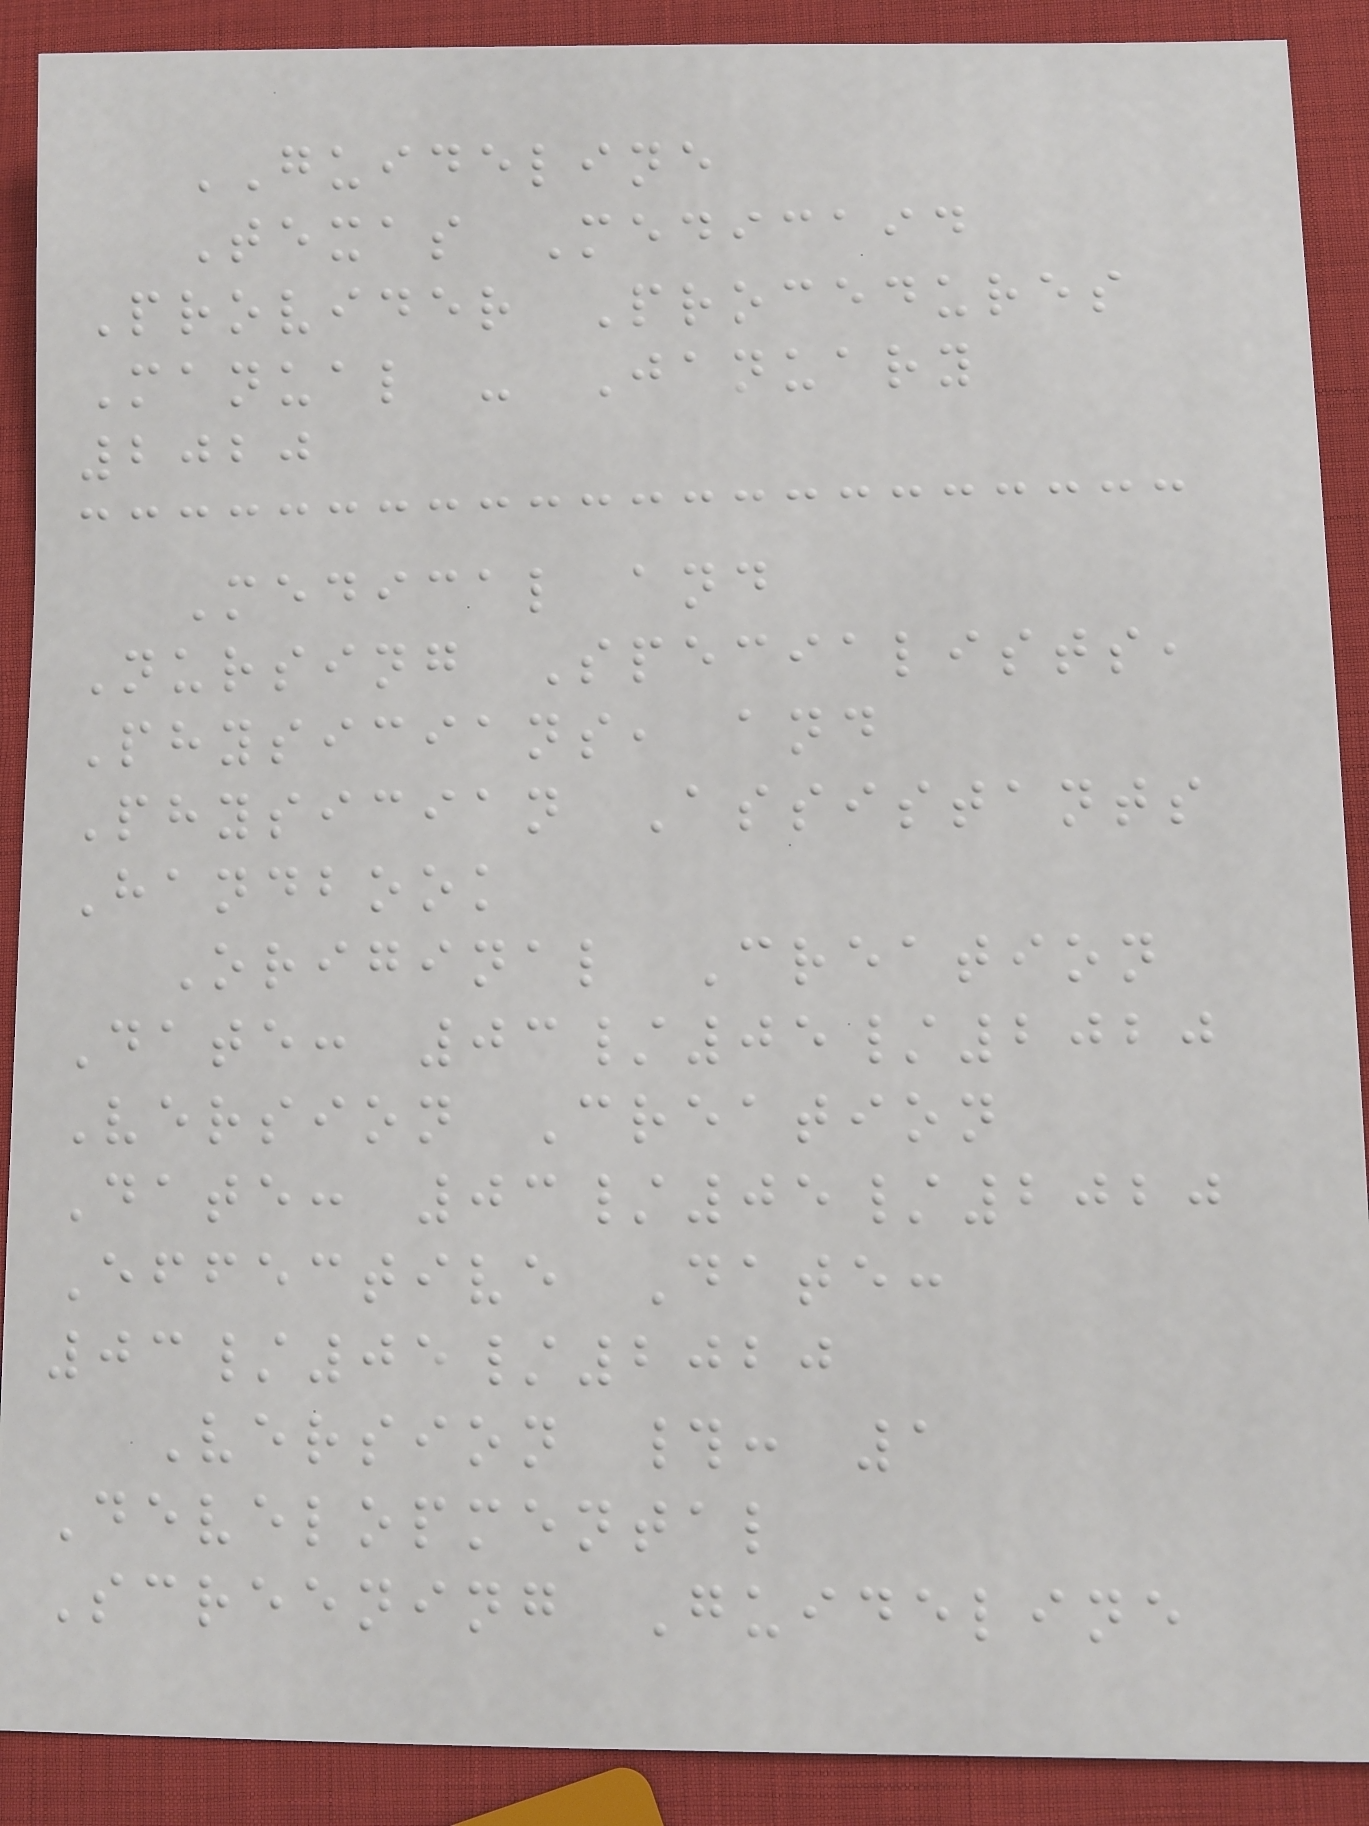GUIDELINE
Texas Medicaid
Provider Procedures
Manual - January
2020
Medical and
Nursing Specialists,
Physicians, and
Physician Assistants
Handbook
Original Creation
Date: 03/05/2020
Version Creation
Date: 03/05/2020
Effective Date:
03/05/2020
Version #: 1
Developmental
Screening Guideline
